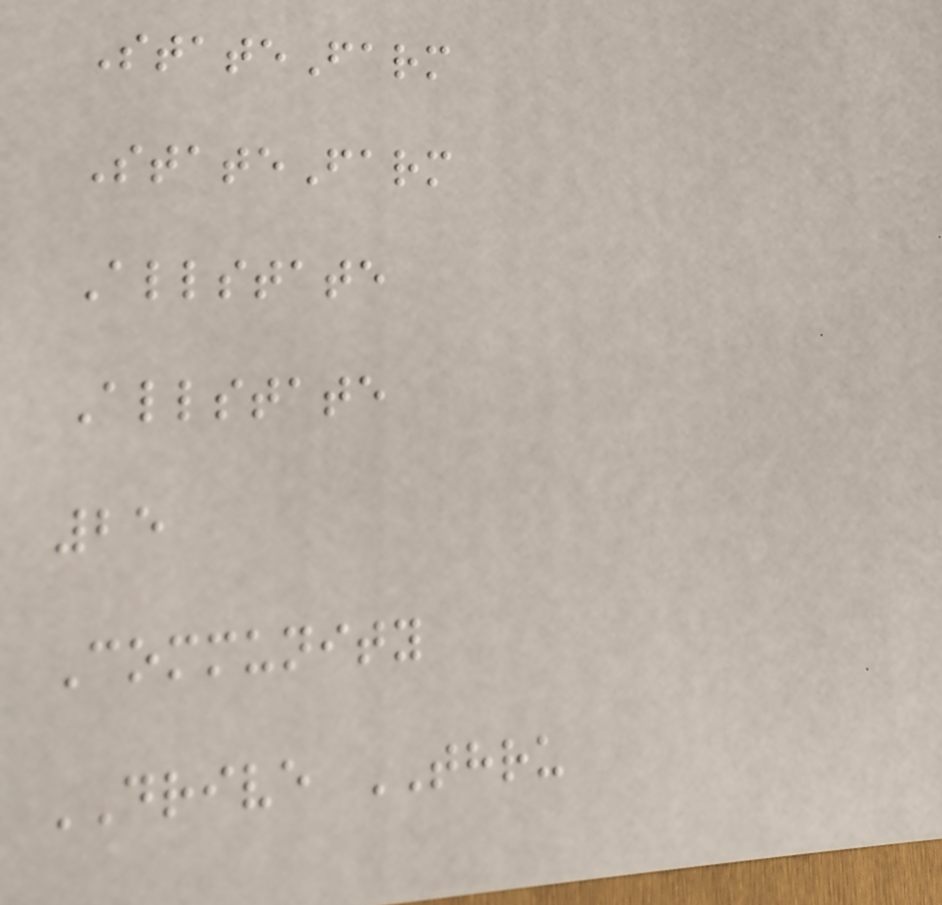StateFarm
StateFarm
Allstate
Allstate
25
Community
DRIVE THRU
